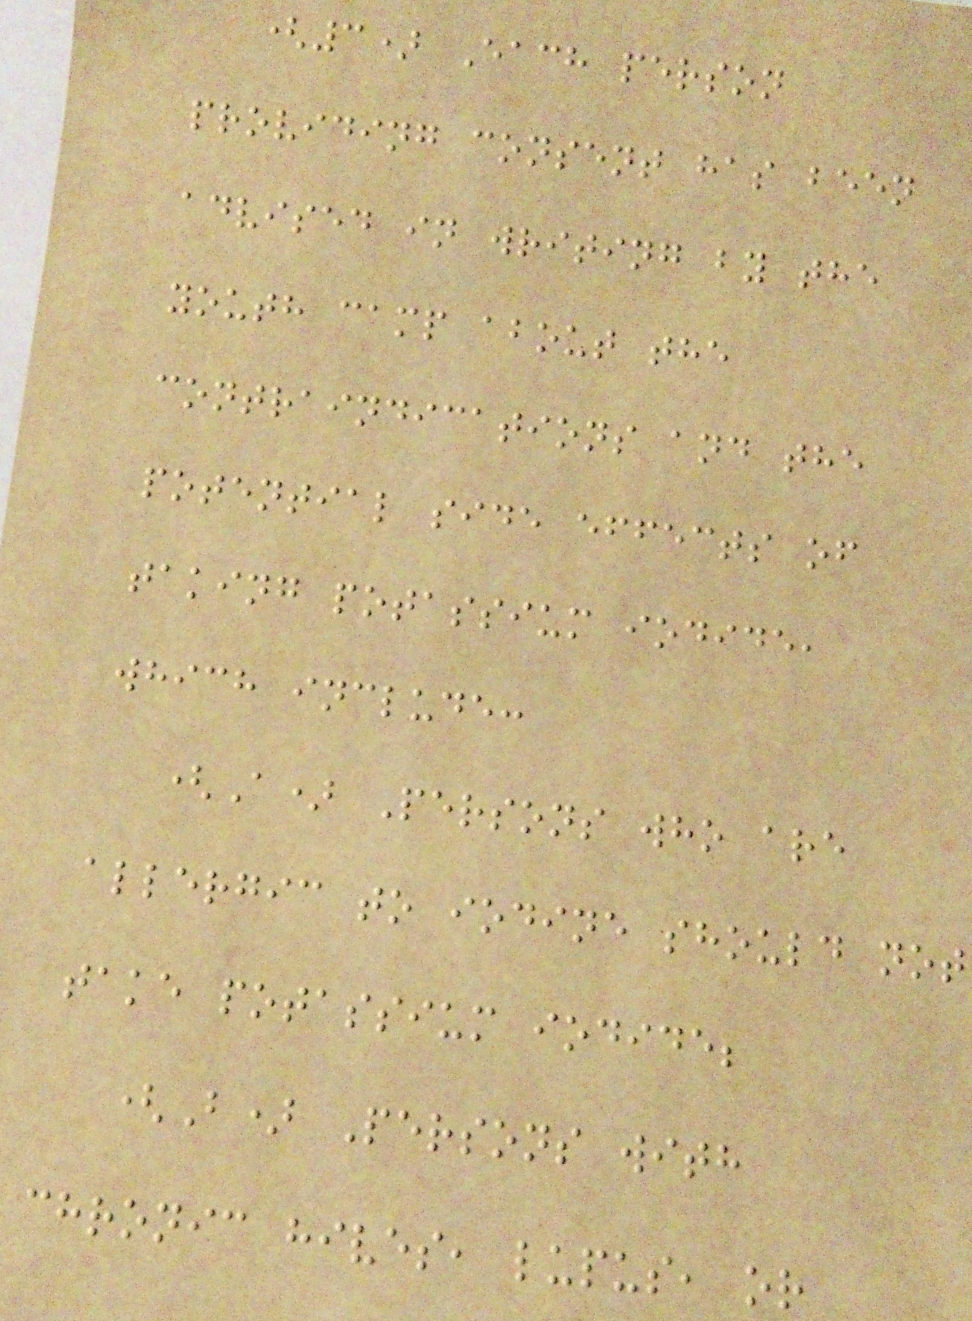(3) Each person
providing consent has been
advised in writing by the
youth camp about the
contraindications and the
potential side effects of
taking potassium iodide,
which include:
(A) Persons who are
allergic to iodine should not
take potassium iodide;
(B) Persons with
chronic hives, lupus, or
